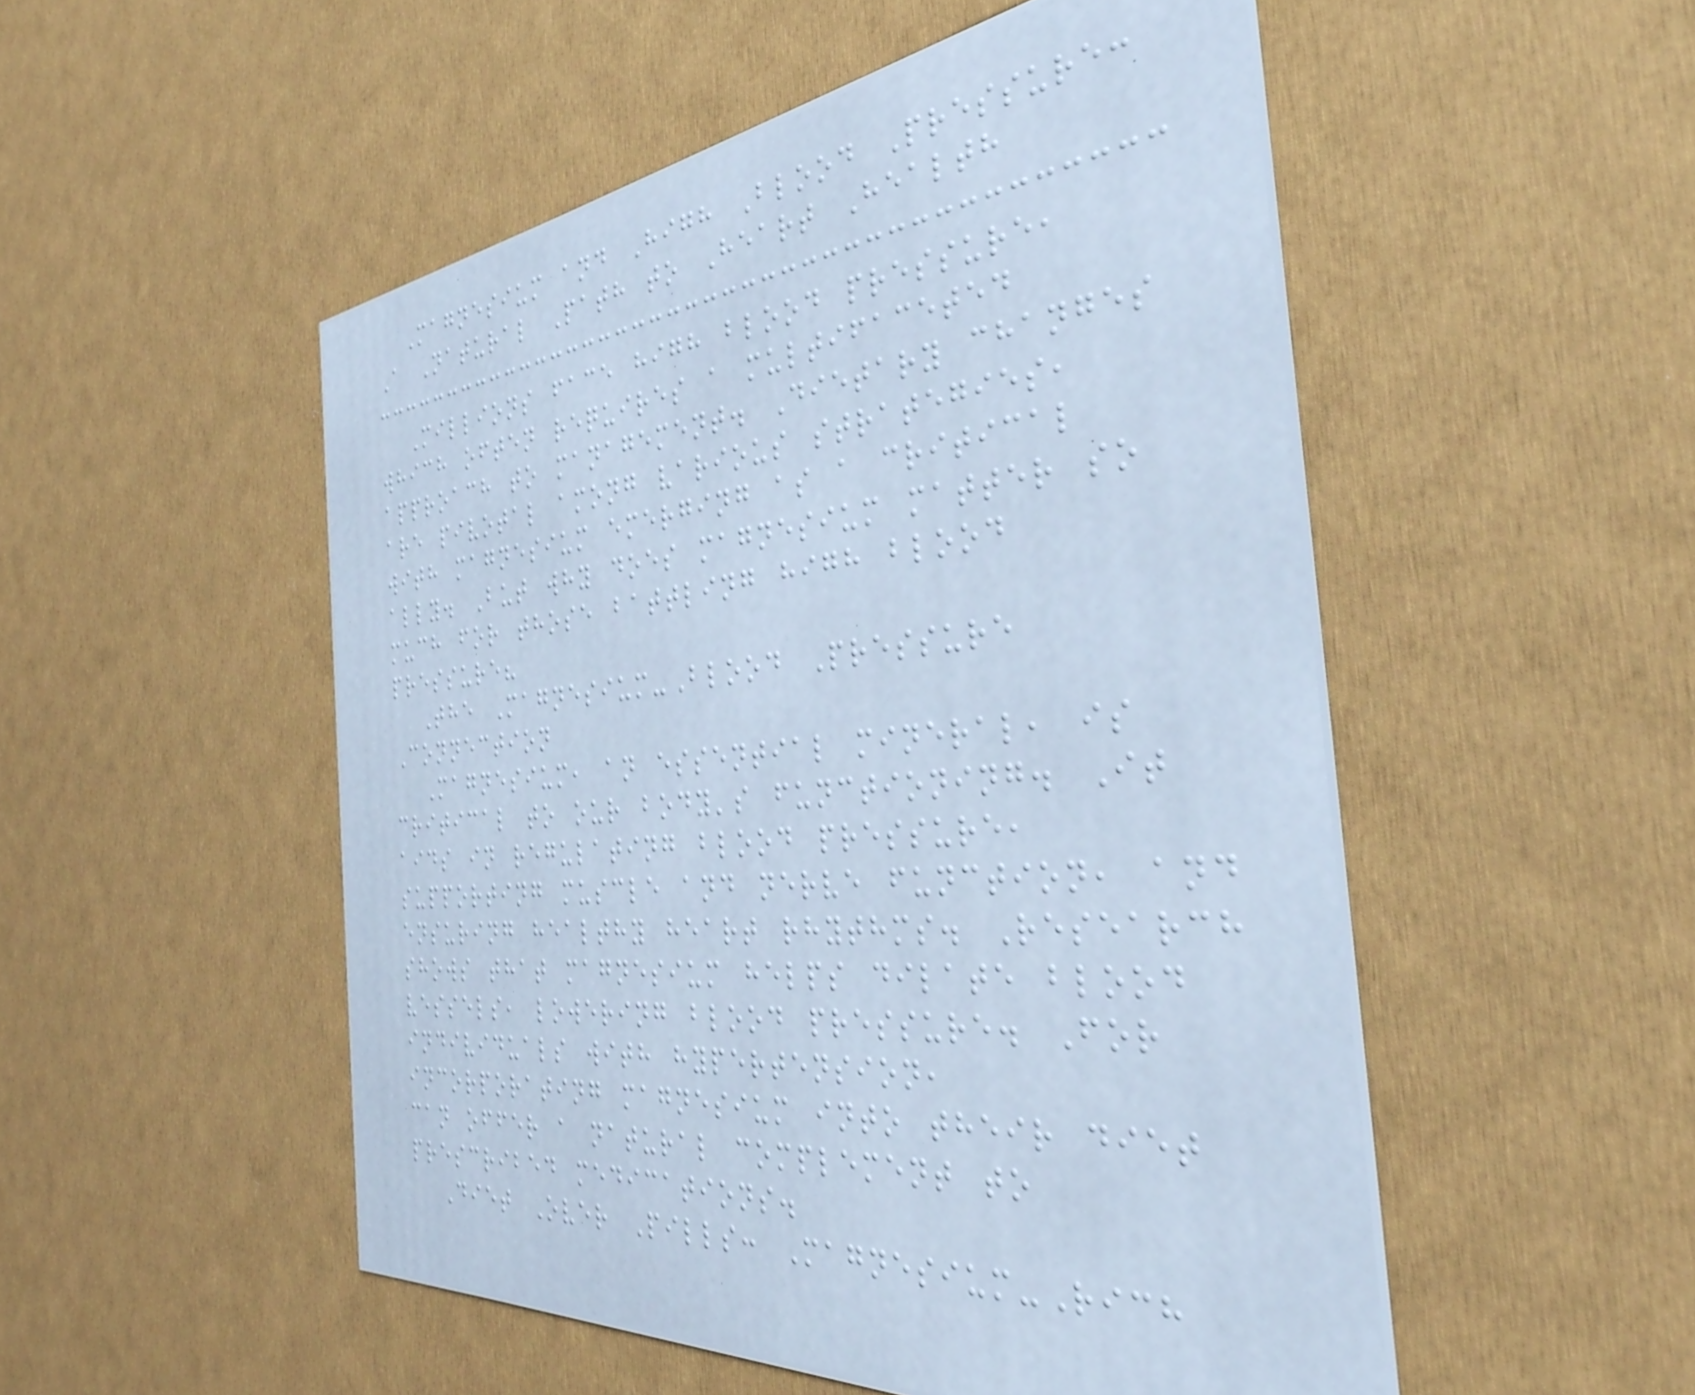Magnesium and High Blood Pressure:
A Natural Path to Heart Health
Millions face high blood pressure,
which often requires a multifaceted
approach to management. Dietary changes
are pivotal among various strategies,
with magnesium emerging as a critical
ally. But why does magnesium matter so
much for those battling high blood
pressure?
The Magnesium-Blood Pressure
Connection
Magnesium, an essential mineral, is
critical to our body's functioning. It
aids in regulating blood pressure,
supporting muscle and nerve function, and
ensuring healthy heart rhythms. Research
shows that magnesium helps dilate blood
vessels, lowering blood pressure. For
individuals with hypertension,
incorporating magnesium into their diet
can offer a natural complement to
prescribed medications.
Diet Over Pills: Magnesium-Rich
